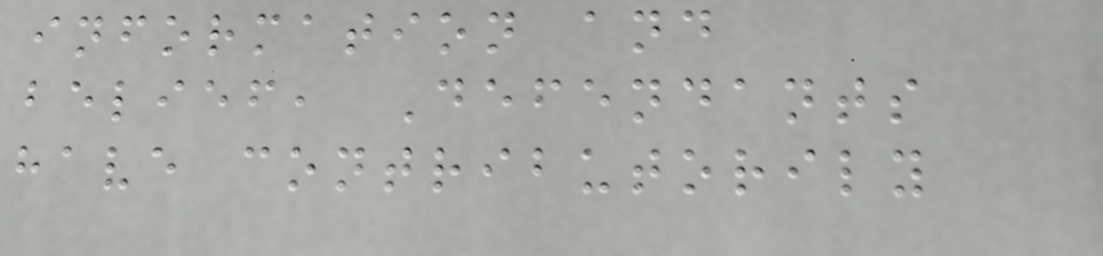information and
belief, Defendants
have contributorily
